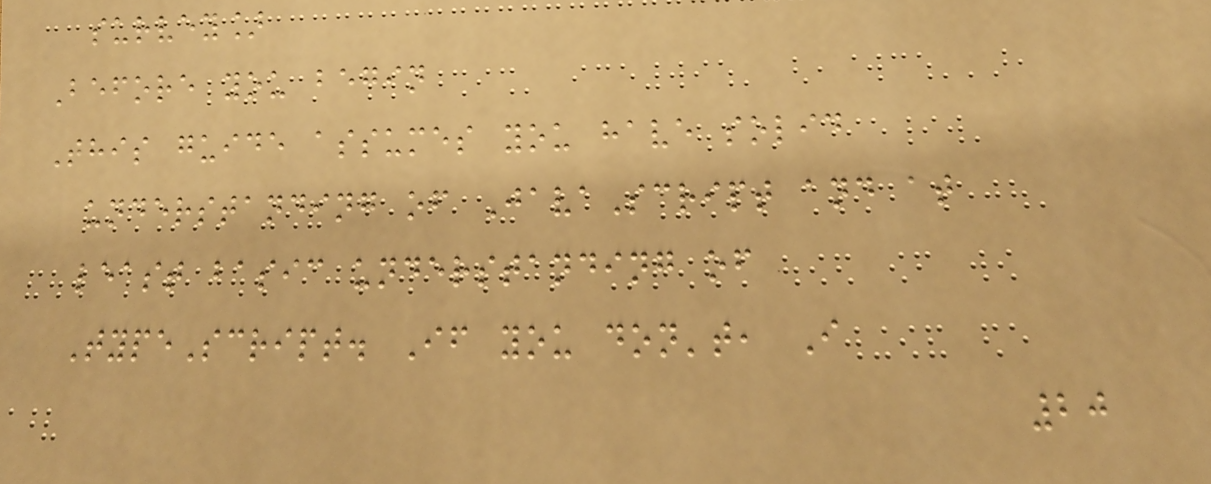survey]
Before you begin
This guide assumes you have solid
understanding of JavaScript and at
least basic understanding of
TypeScript. If you don't, I
20
